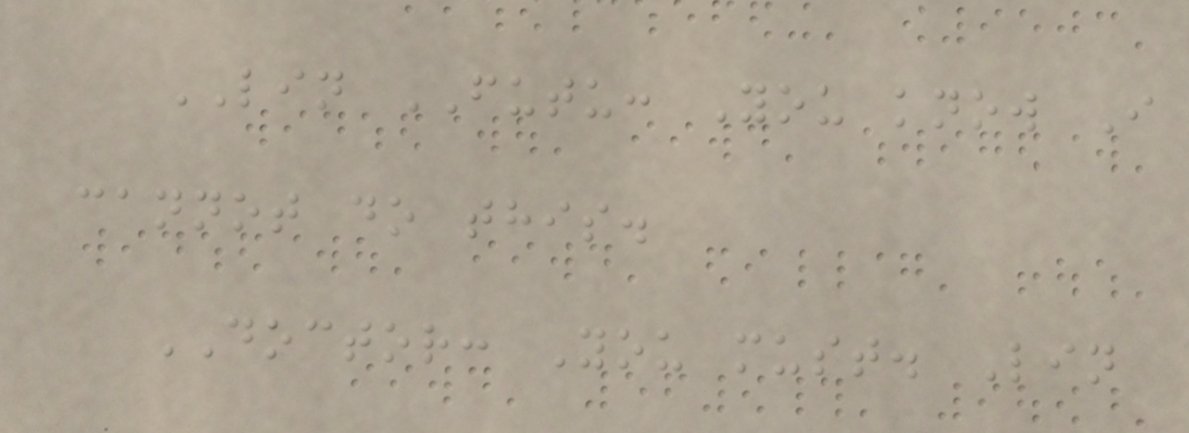LIN FUTU: You know I
cannot do this.
DOCTOR: You must. Lin
